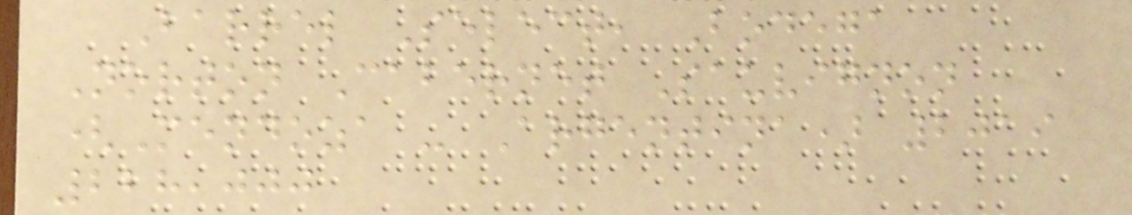Barrel Select, Bodega
Norton Cabernet Sauvignon
(Mendoza - Argentina) 2019
228,000
